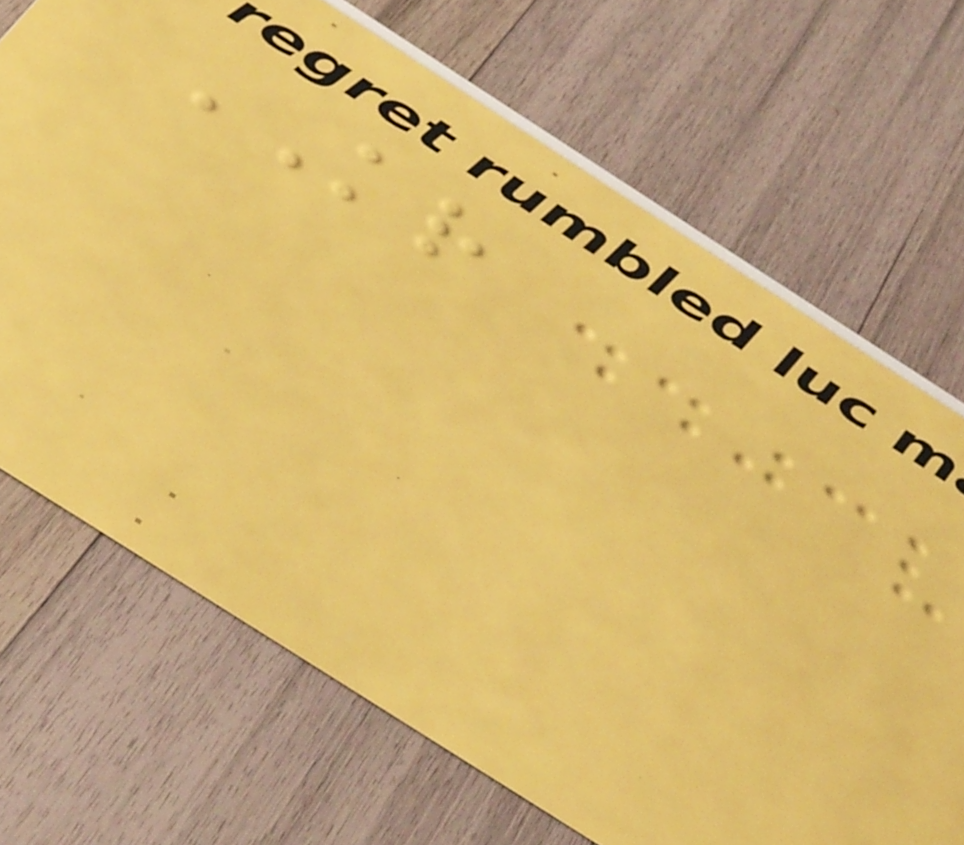KR
